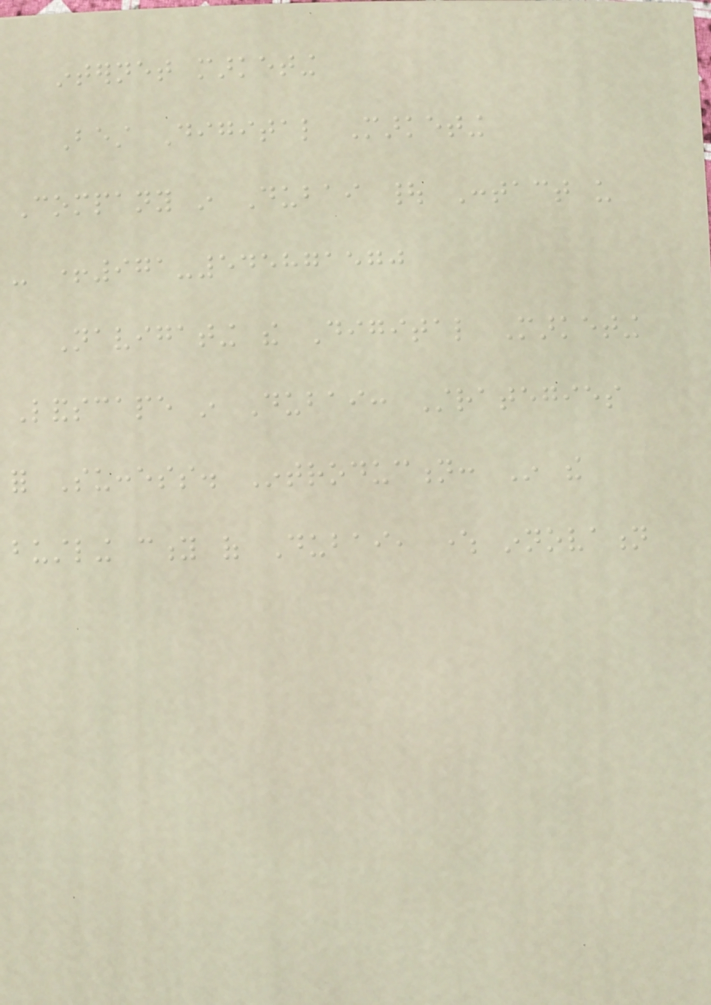internet marketing
Best Digital Marketing
Company in Dubai | Contact us
- +971-545871570
Navigating the Digital Marketing
Landscape in Dubai: Strategies
for Success. Introduction: In the
bustling city of Dubai, where innovation
